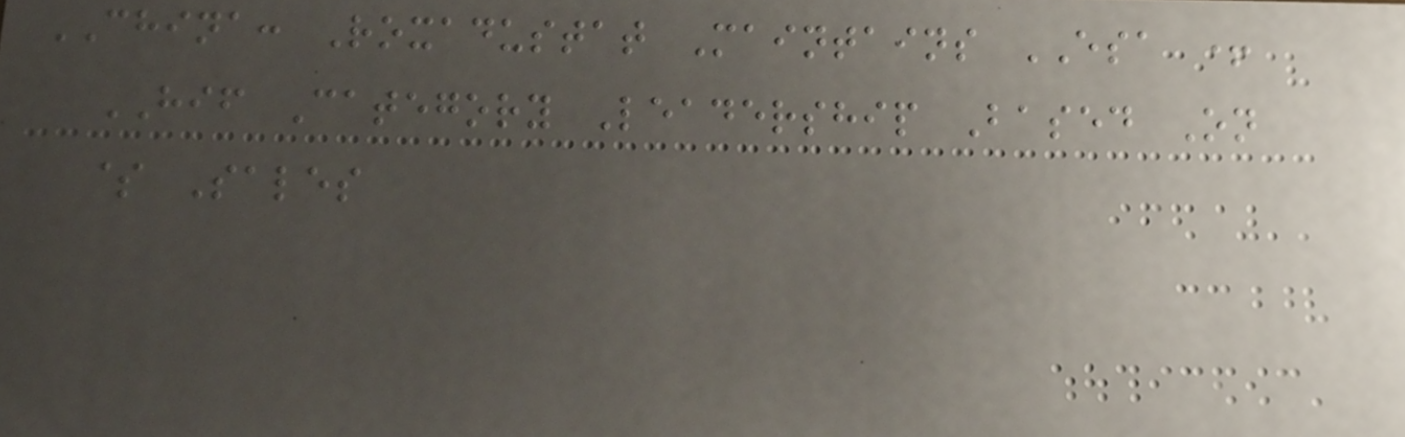CHINA: Roxadustat Maintains ESA +
HIF Category Leadership Based On
$ Sales
